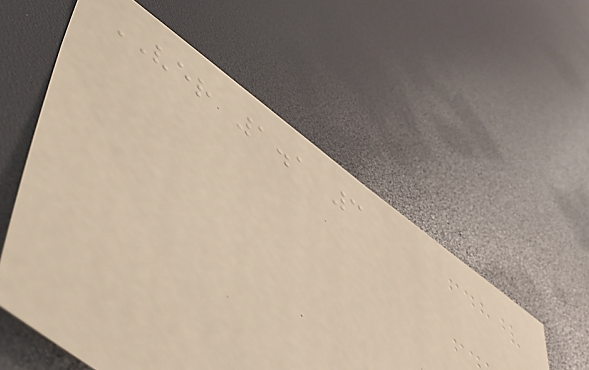VER 1.1 3
